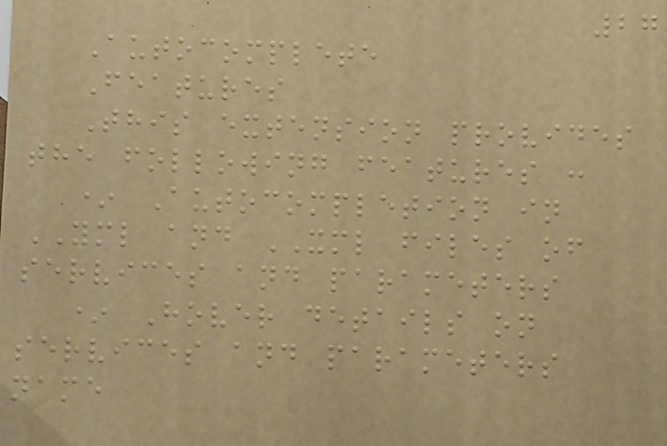27
Autocomplete
Features
This extension provides
the following features :
* Autocompletion in
YML and XML files of
services and parameters
* Hover details on
services and parameters
name
